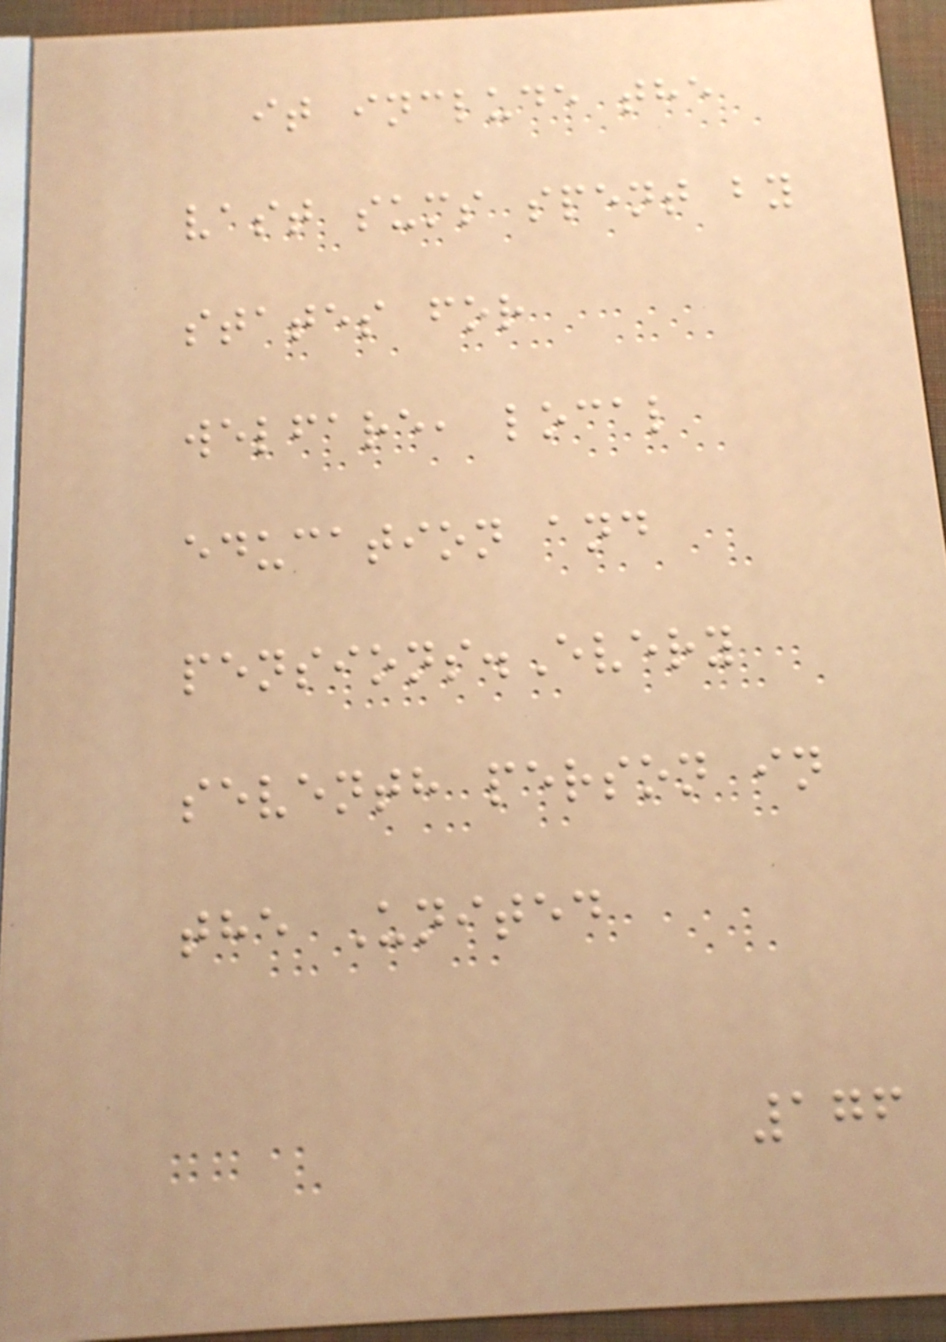it include the
vast sums spent by
states for
welfare, local
education and
pensions.Every
seventh person in
the United
176
